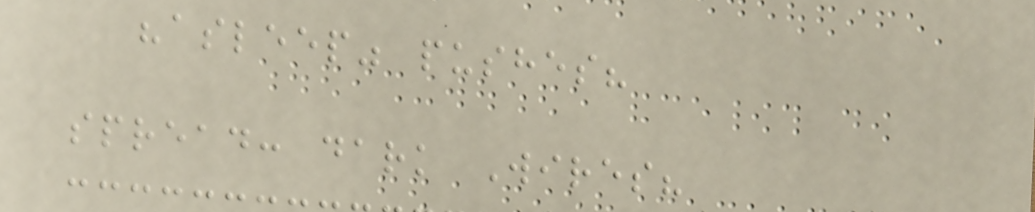"asleep" pushes?
spread: dark Wires?
